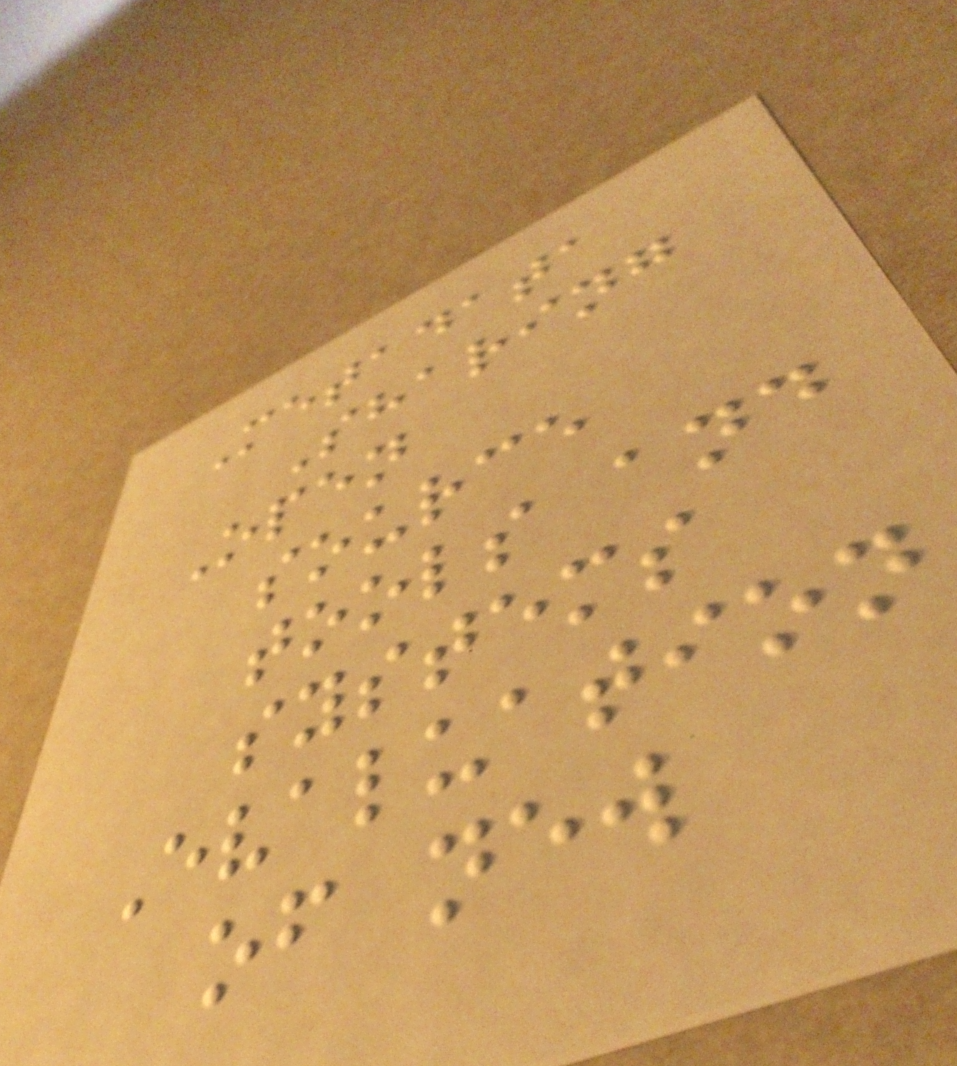Metadata
Sharing
Open
source
tools and
systems
Evaluation
of new
